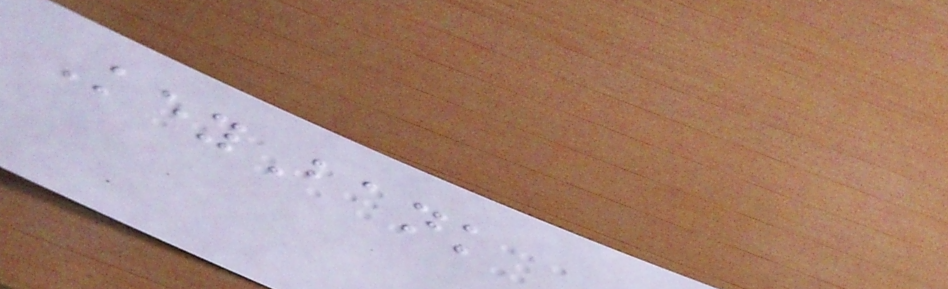KeyBank
